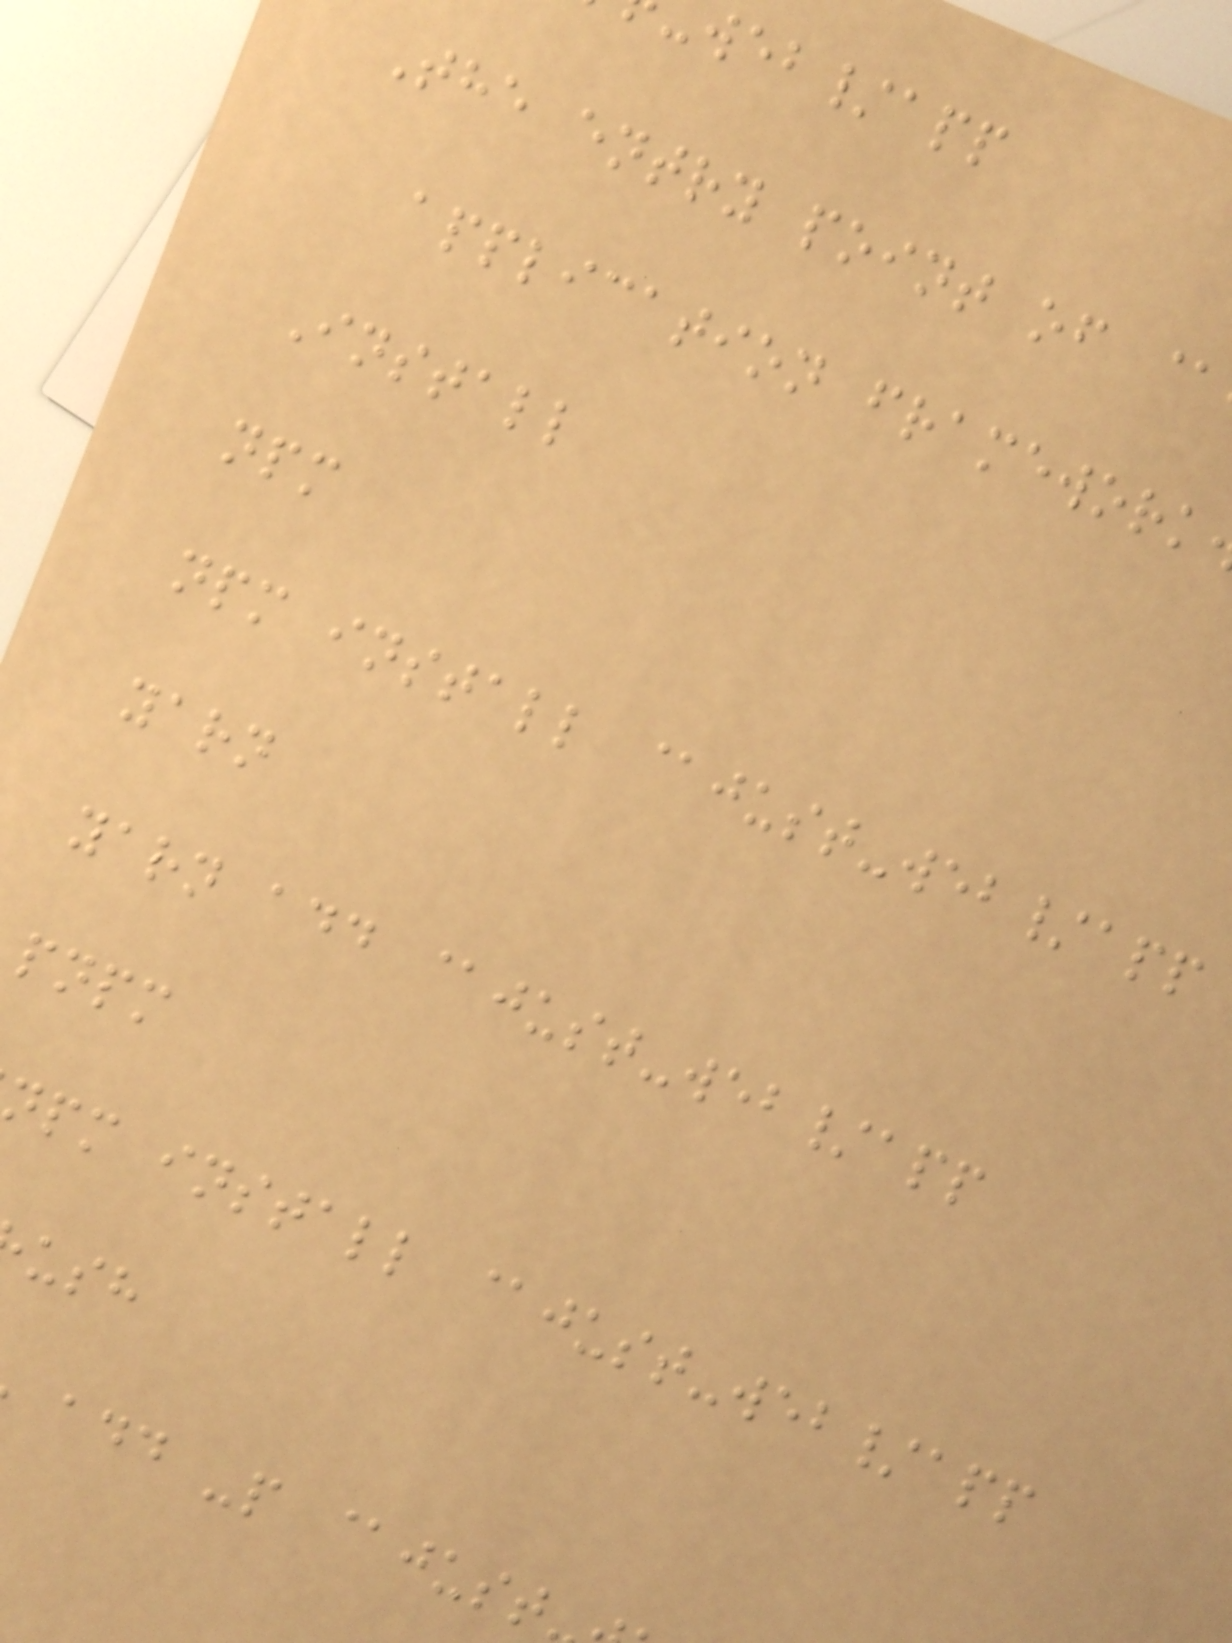web/app
The entry point of @
application framework
Install
npm
npm install @just-web/app
yarn
yarn add @just-web/app
pnpm
npm install @just-web/app
add -p @just
